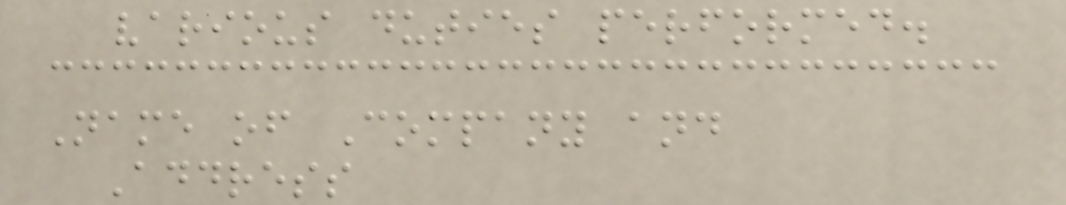various duties performed.
Name of Company and
Address
